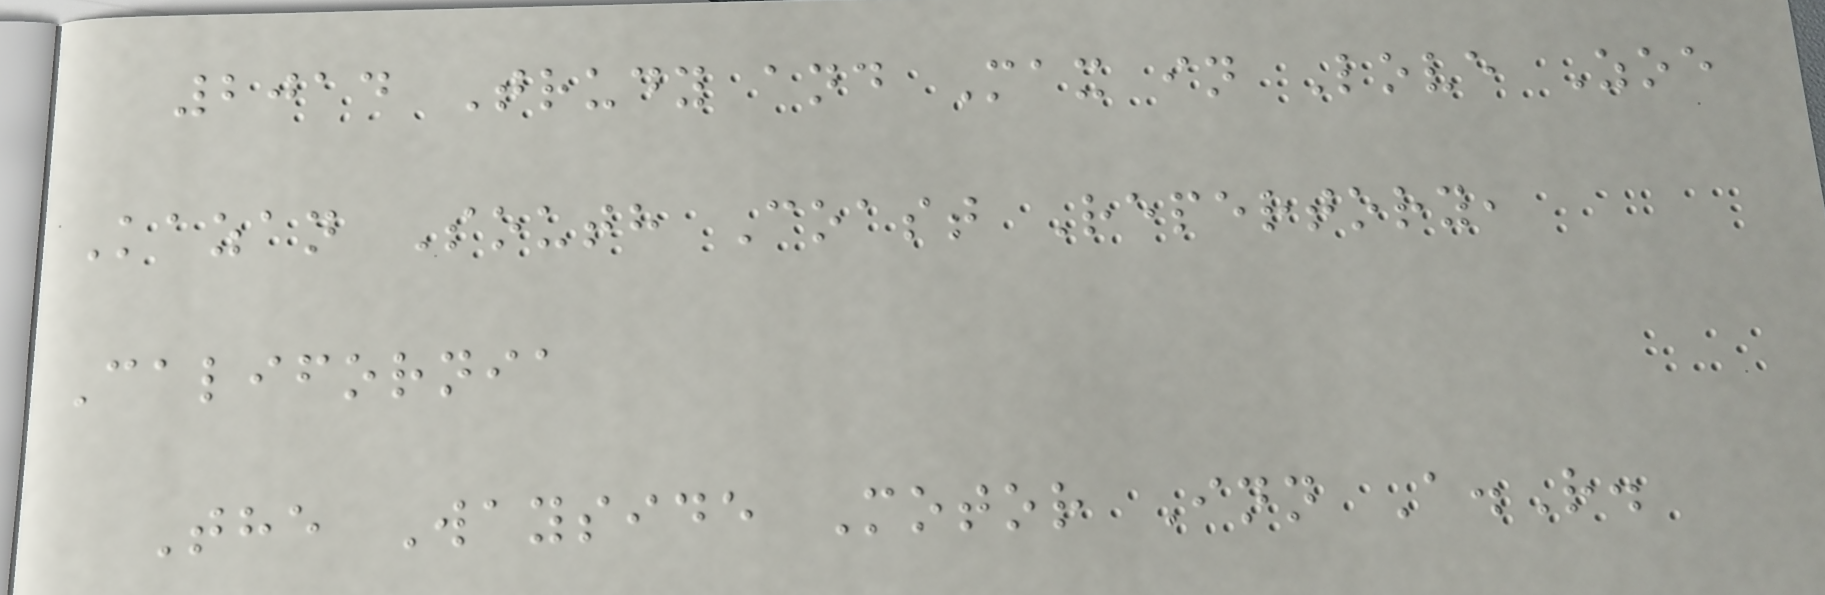2014 Trudy and Max in Love Zoe
Kazan South Coast Repertory,
California
The Wayside Motor Inn A.R.
